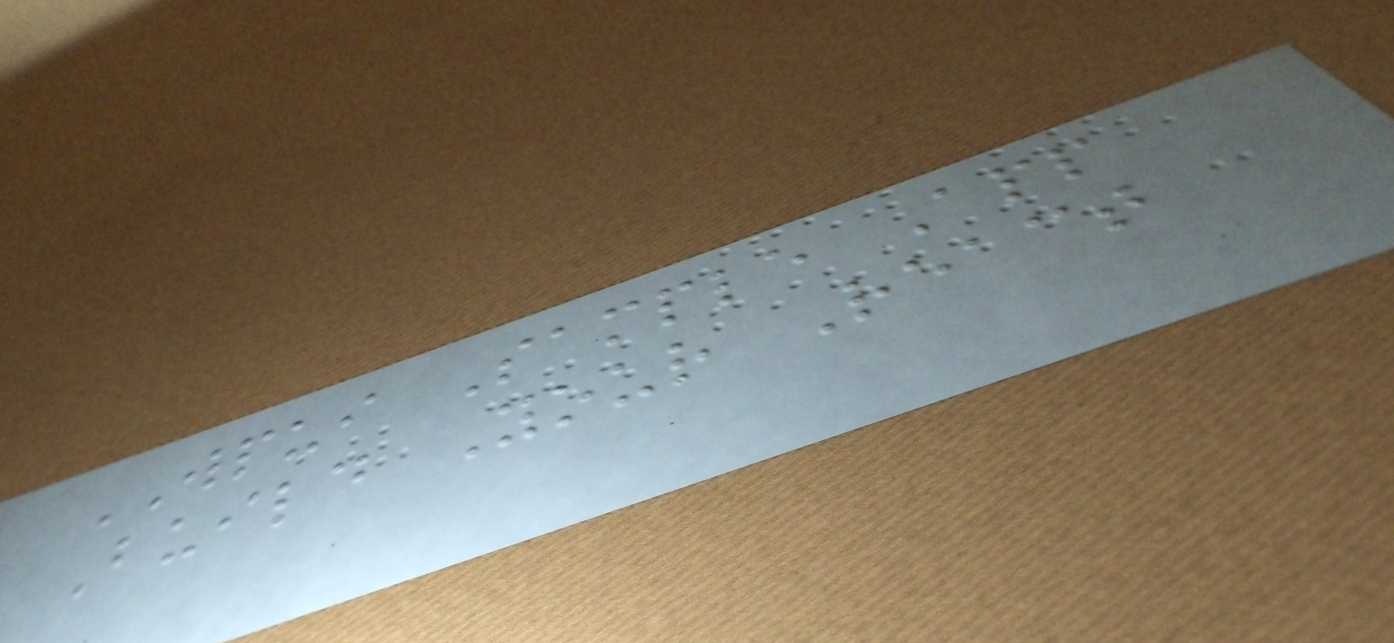WPUI Sample App
Build Your React
